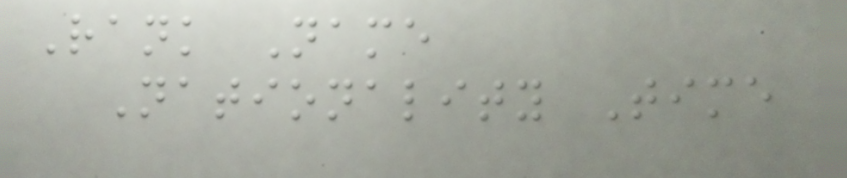Rank Name
Nationality Time
